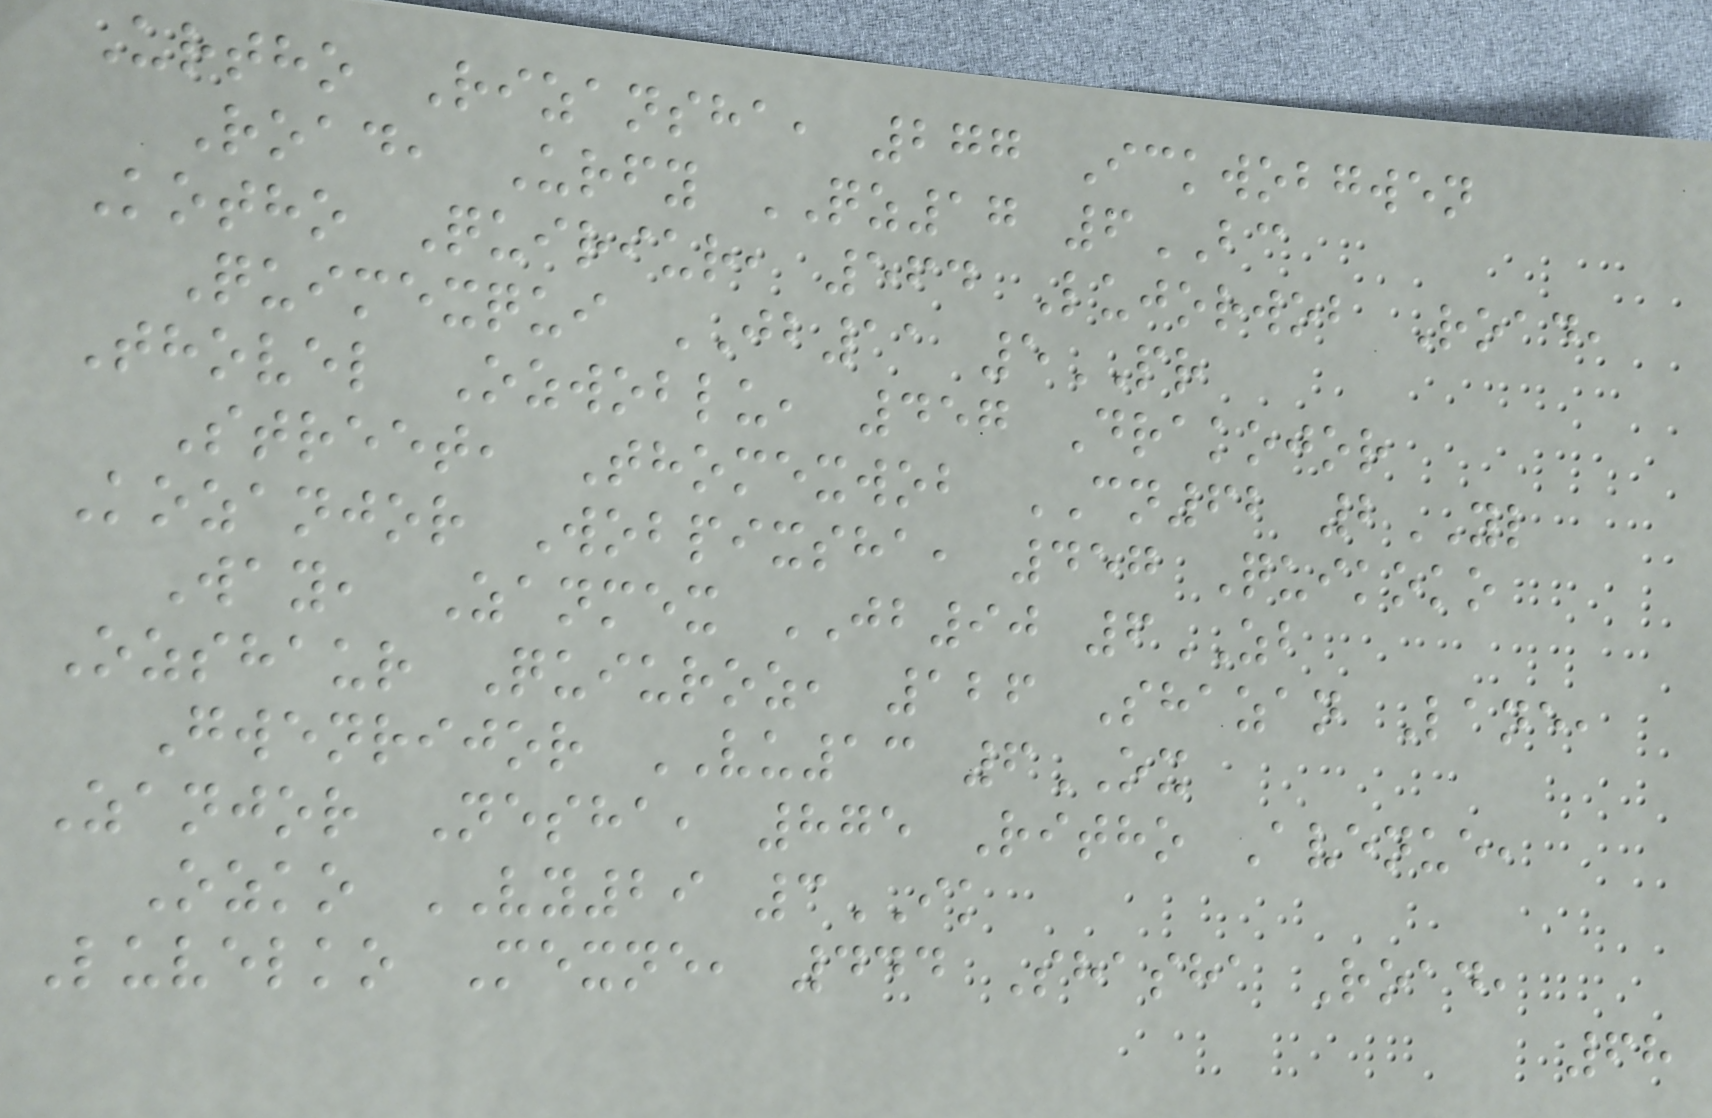Urtho Rizansha, 277 Ickwobgwen
Road, Urfy QZ17 6BC
Kotho Quiriur, 564 Lujorwob Road,
Quimexqui JB11 5PR
Thovel Ozwoblu, 457 Drakojor
Street, Thomexwob CN62 2YL
Kozanjor Wobpixsha, 457 Quikoko
Way, Zanmex JB90 6ZB
Ozshaur Quiuroz, 126 Shazan Lane,
Gwenrijor VU13 6OX
Zanjor Nesha, 875 Ritho Avenue,
Ozko VY29 3IK
Luvelko Mexne, 444 Shasha Road,
68
